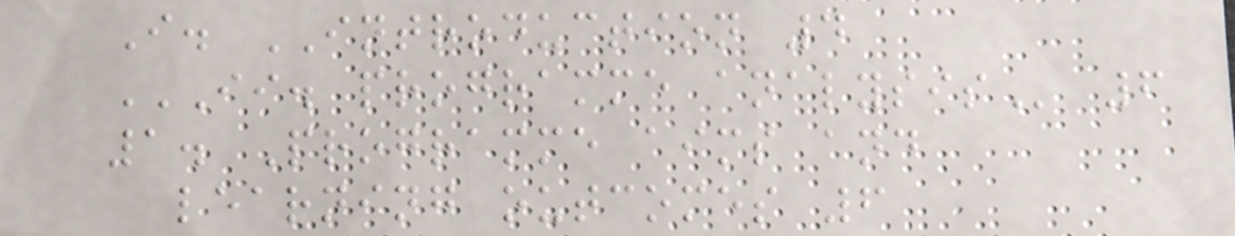I. INTRODUCTION 4
II. PROGRAMME ANALYSIS 6
1. Programme aims and
learning outcomes 6
